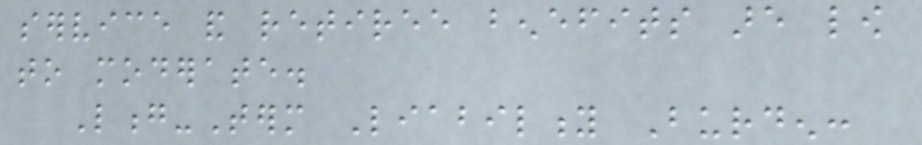service and retiree benefits are low
to moderate.
Long-Term Liability Burden:
